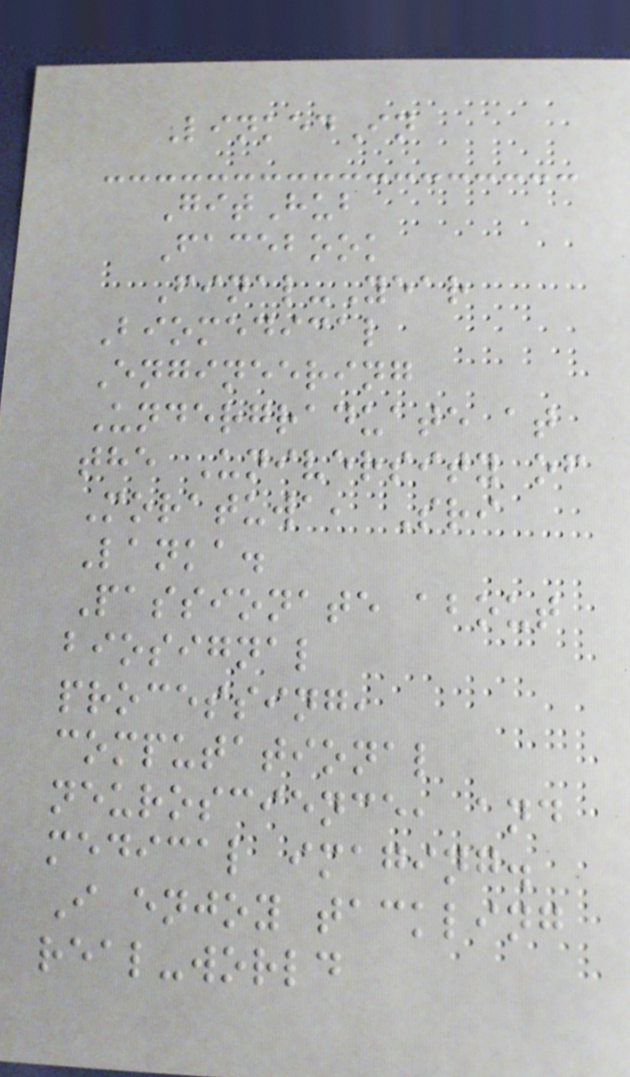LinkedIn
GitHub
Facebook
Final-Year
Biomedical
Engineering
Undergraduate at
the University of
Moratuwa, Sri
Lanka.
Passionate about
biosignal
processing,
computational
neuroscience, and
medical imaging.
I enjoy tackling
real-world
